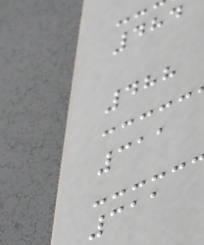484
488
311
311
